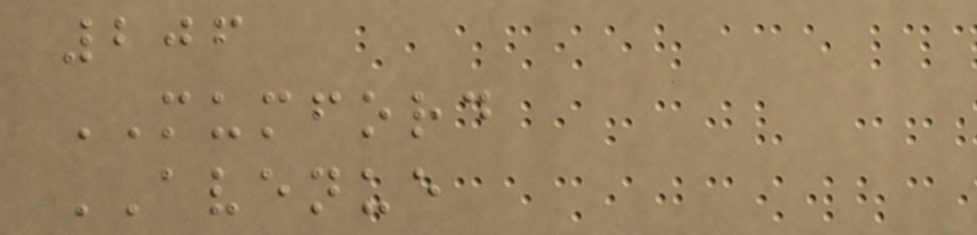206
MUMFORD
AVENUE
